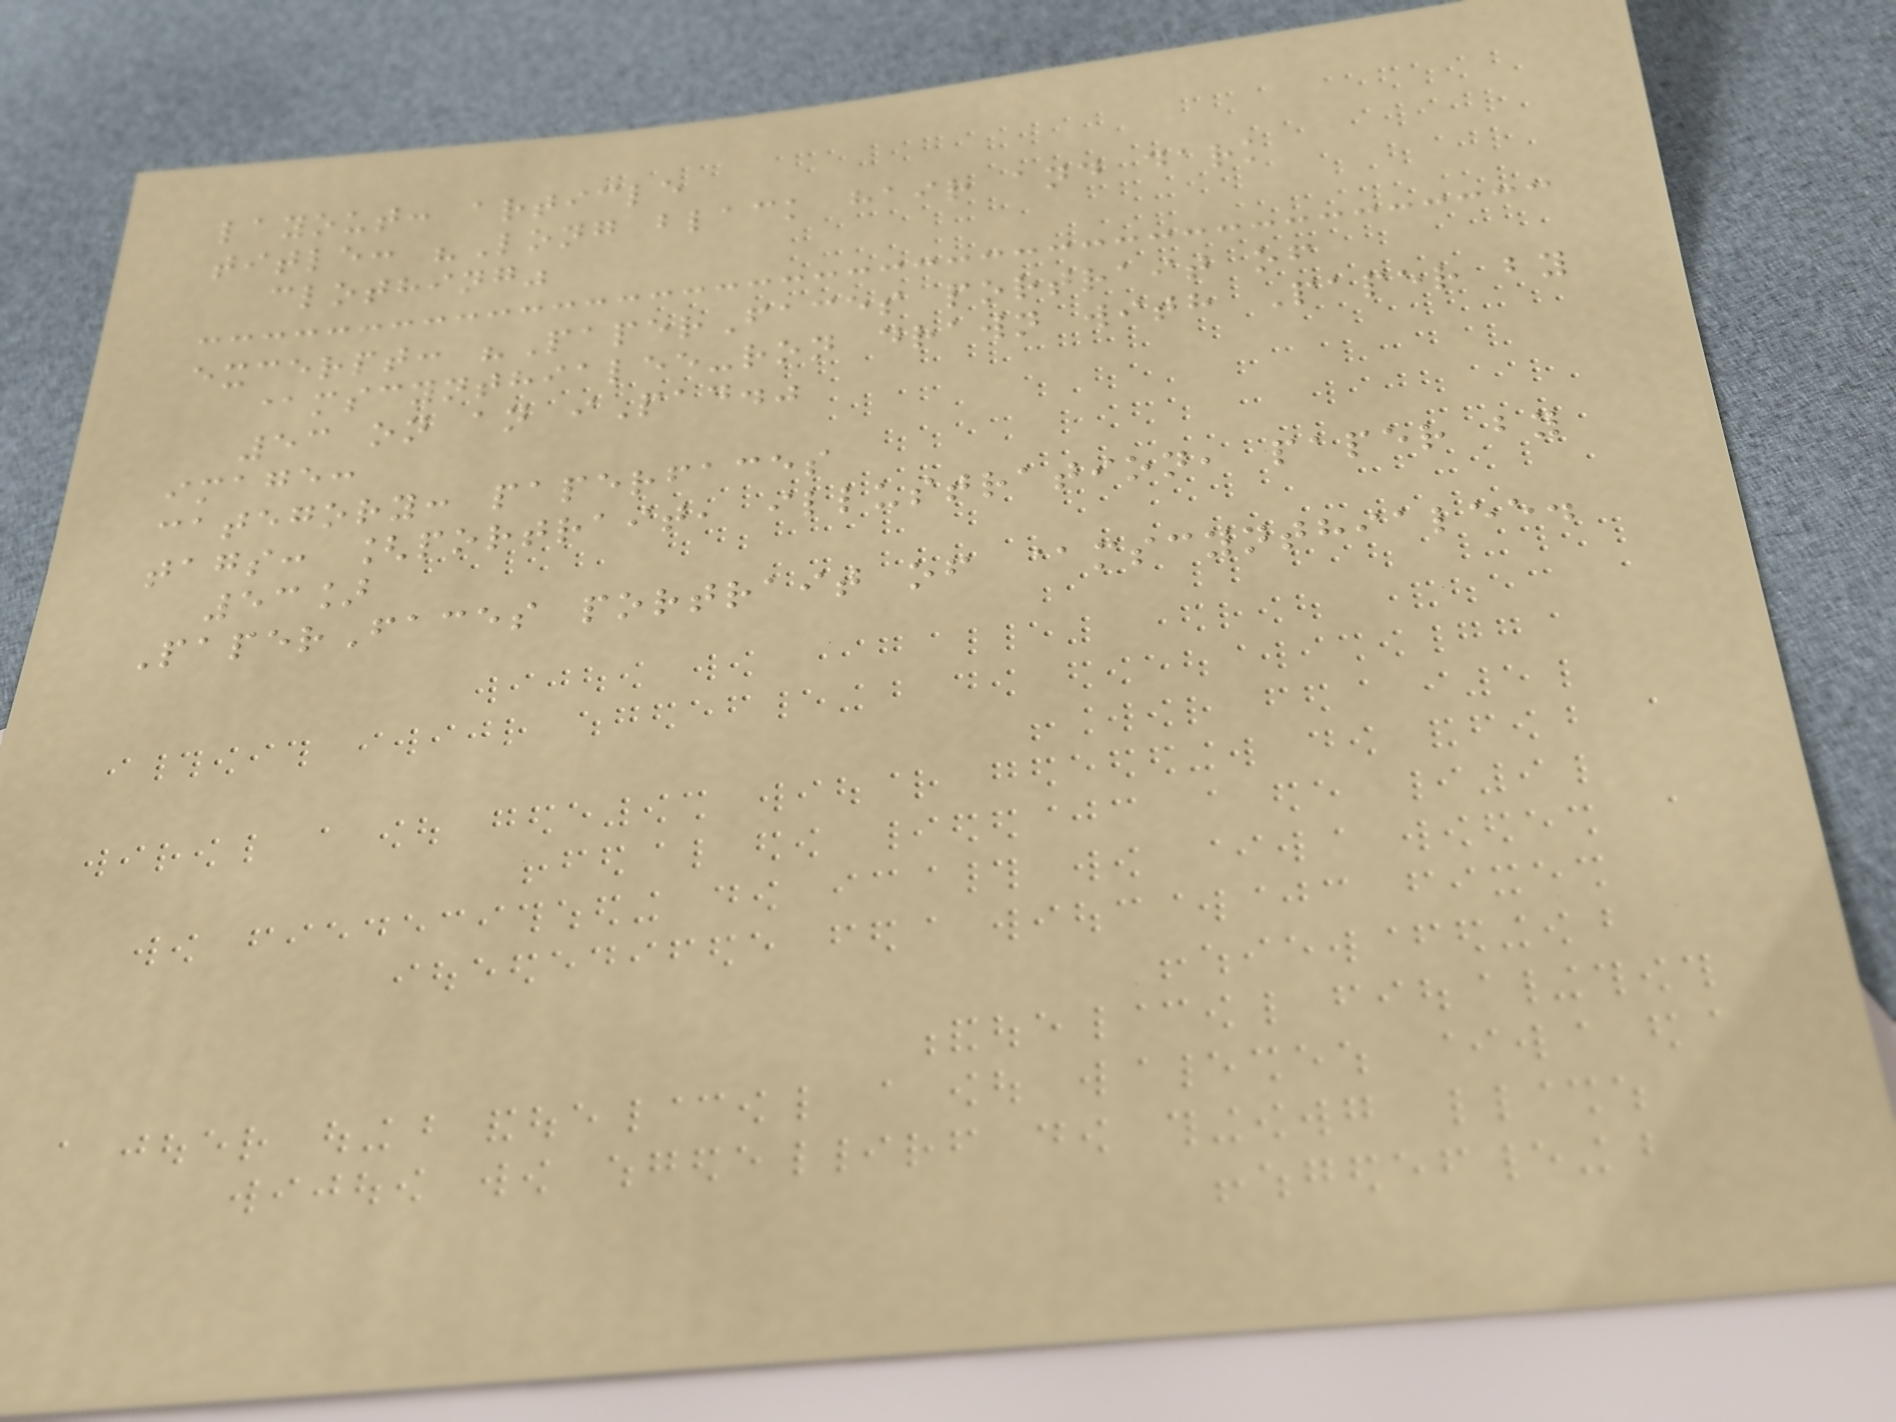layout: article
title: "Long black hair and dark
clothing"
excerpt: "PaperFaces portrait of
@mscynthialee-ron drawn with Paper by
53 on an iPad."
image:
category: paperfaces
tags: [portrait, illustration, paper by
53]
PaperFaces portrait of @mscynthialee.
